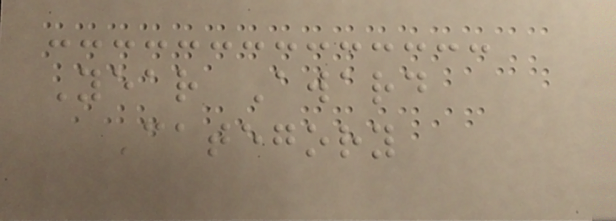Year Award
Category
